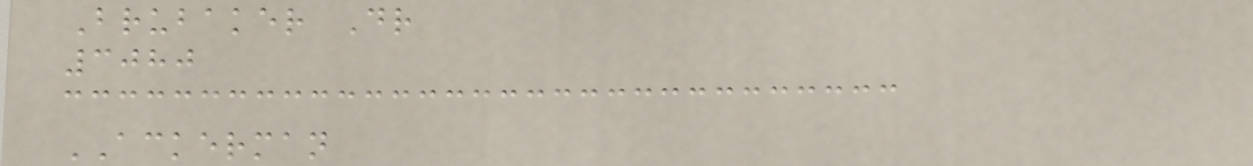Brubaker Dr
3080
ACKERMAN
